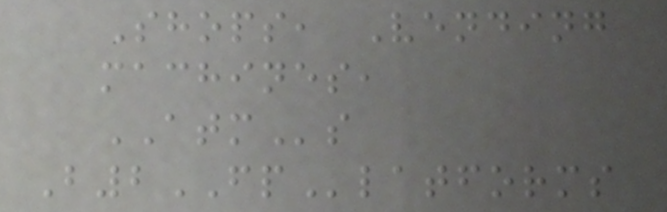Shops, Vending
machines,
ATMs
B2FPlatforms
